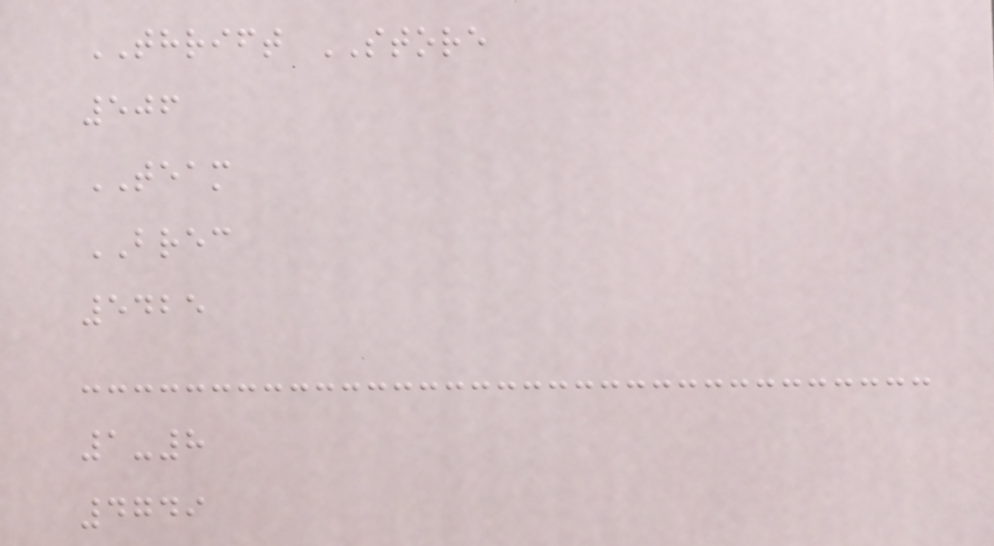THRIFT STORE
506
TEAM
BREC
5425
1-8
4749
